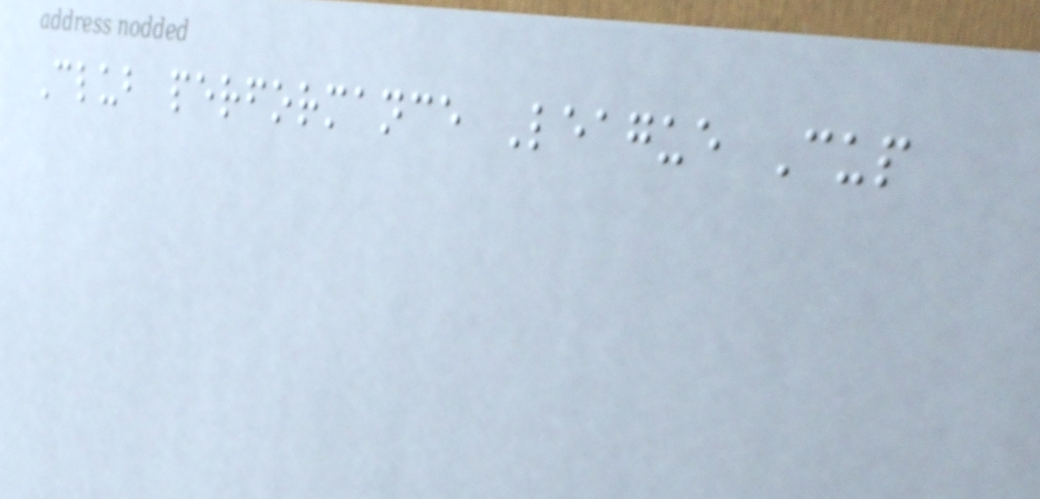Club performance League Cup
